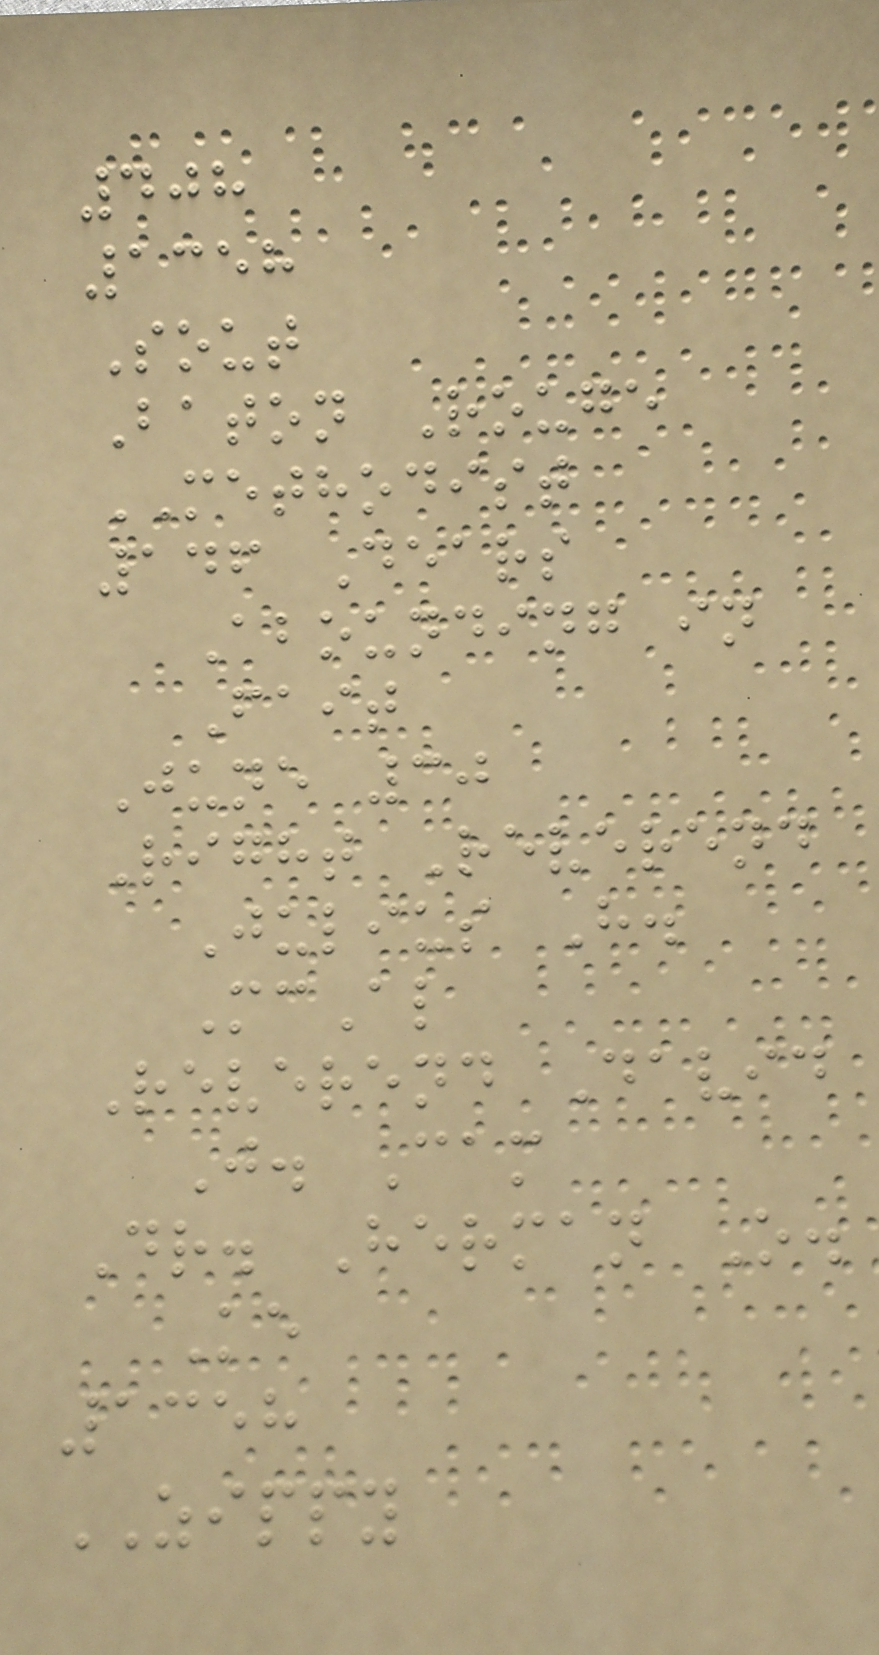408
1358
Sout
Baton Rouge
METHODIST
146 Dears
Abounding in
Fait
June 30
Right Reverend
Julius H.
McAl
Reverend David
J. Cam
Dr. Herman O.
Ke
1358
ZIPPY
